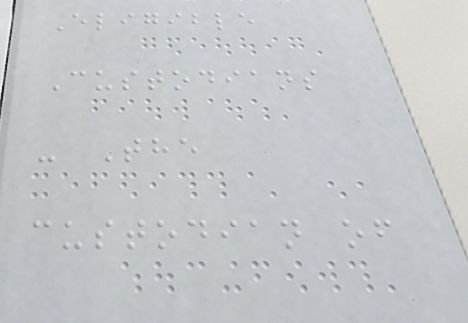Eligible
Custodians
- The
custodian of
